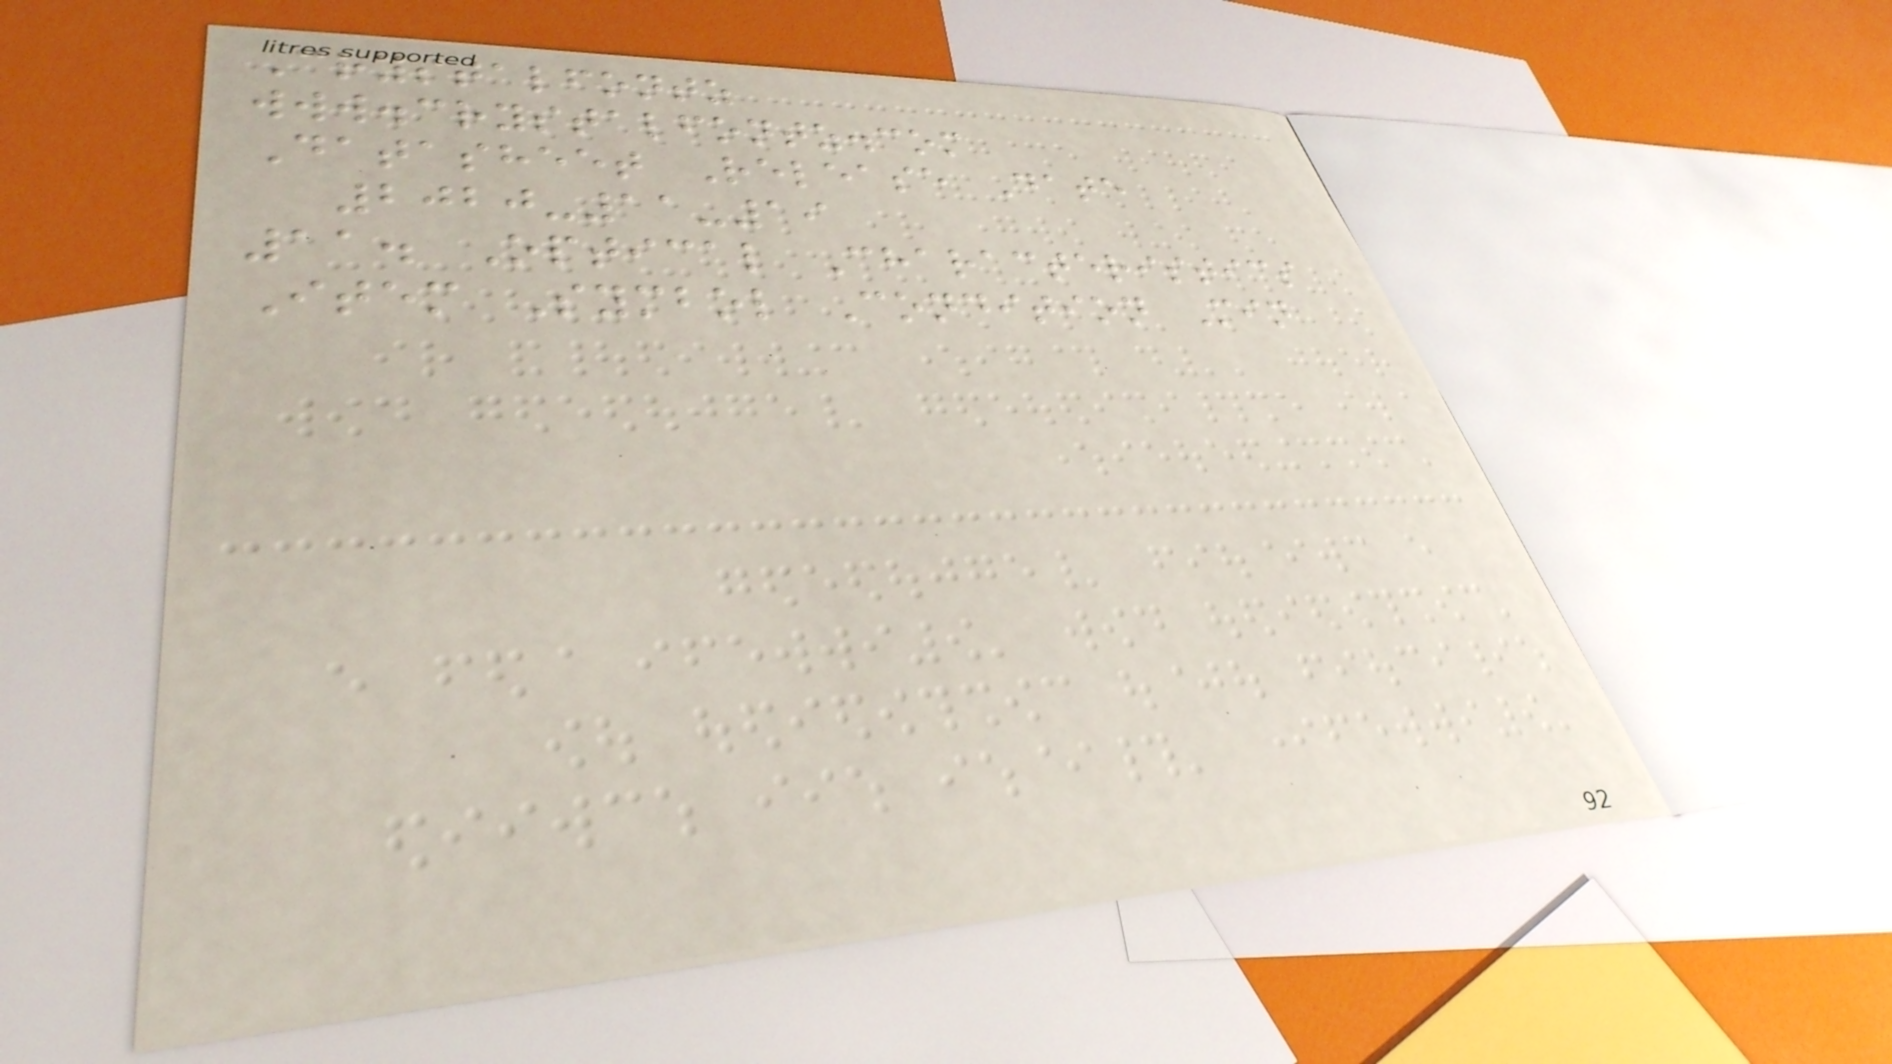Crystalfontz
www.crystalfontz.com
Datasheet Release Date
2020-11-19
11. Optical Characteristics
Item Symbol Condition Min
